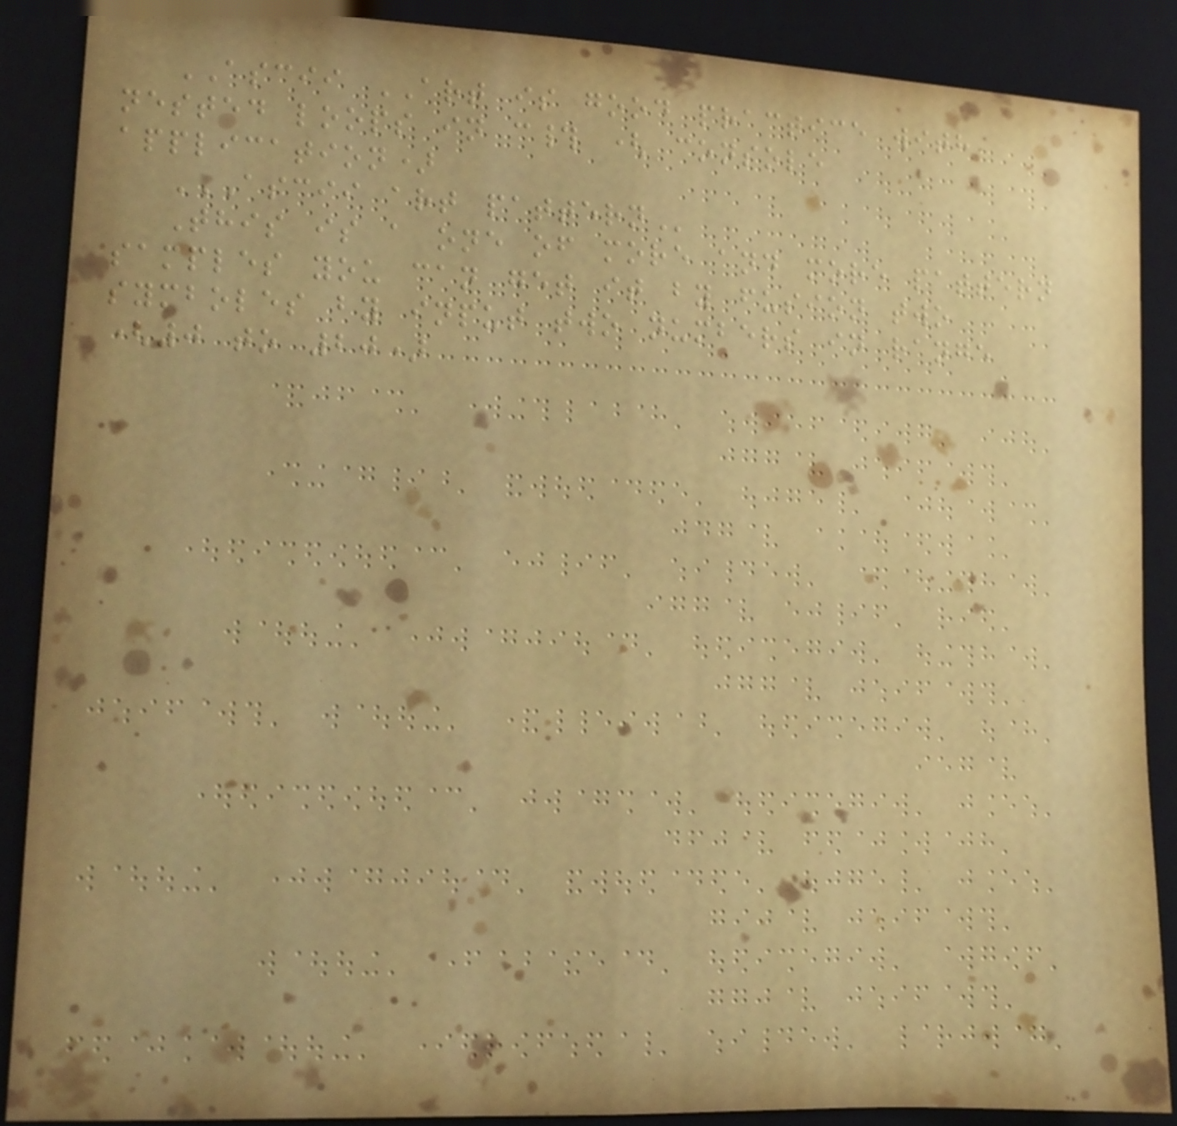ASCII ART is good practice with
nested loops in c# ( console
application)
ASCII ART PATTERN
This is a one of more and more pattern
samples you can get it by fusion two
symboles by input two numbers in range
(0 to 20)
